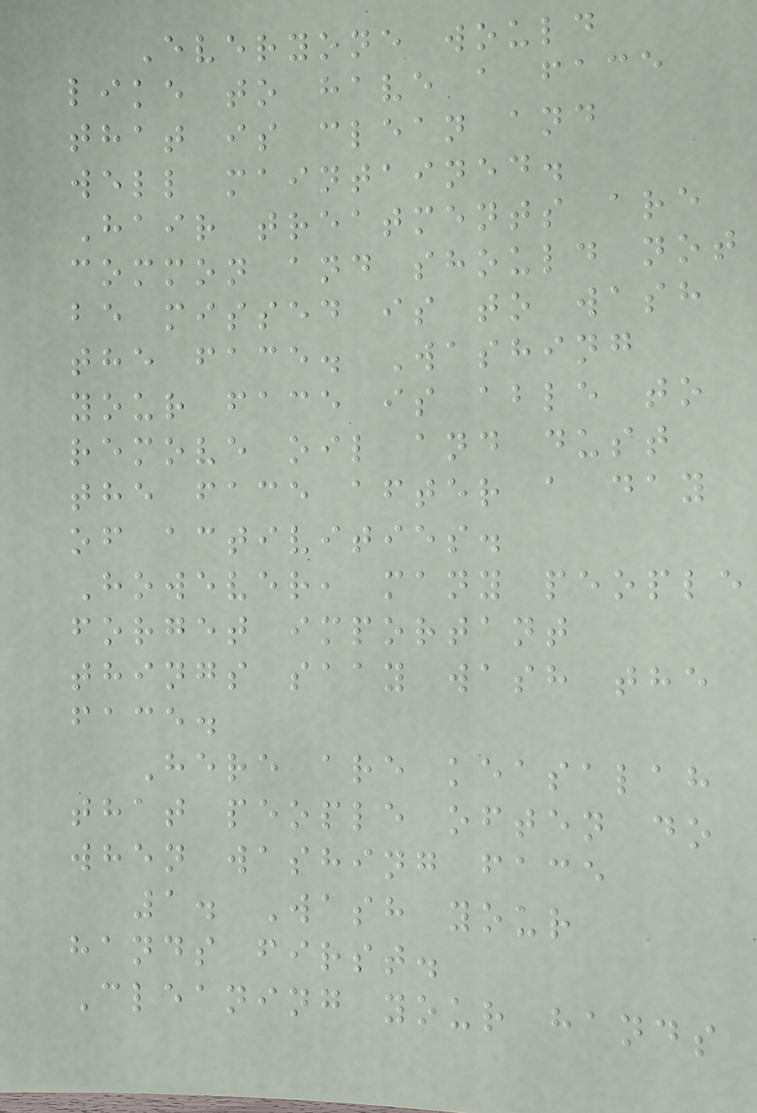Everyone would
like to have a face
that is clean and
well maintained.
Hair treatments are
common and should not
be missed is to wash
the face. Washing
your face is able to
remove oil and dust
the face after a day
of activities.
However, many people
forget important
things saay wash the
face.
Here are keasalah
that people often do
when washing face
1. Wash your
hands first.
Cleaning your hands
